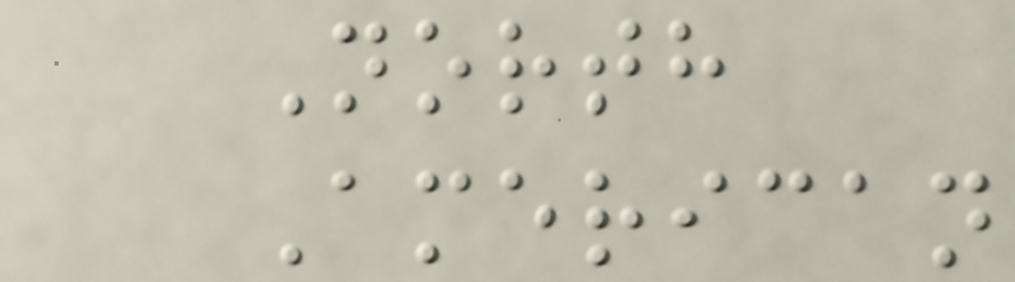North
American
